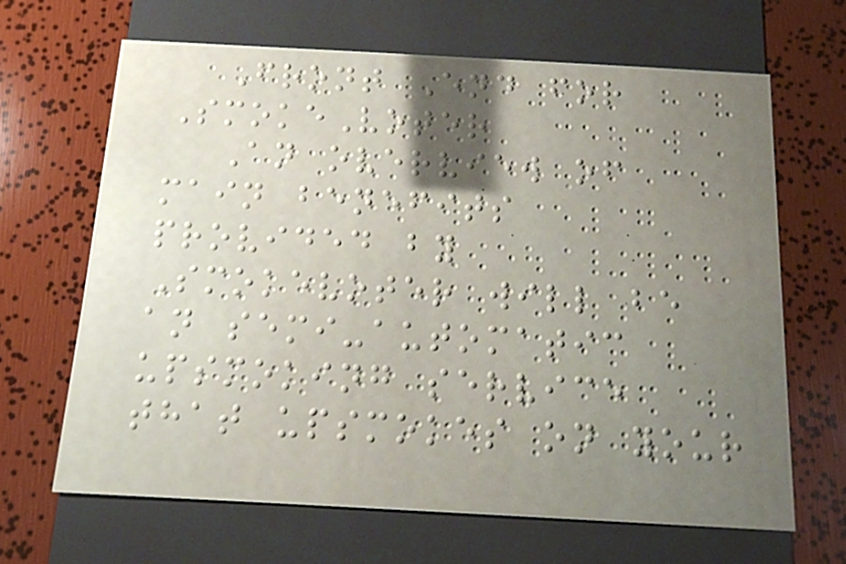Front End for
SmokeVoter
An overview of
main benefits
provided by
Smokevoter will be
an semi-automatic
upsmoking service
that upsmokes on your
